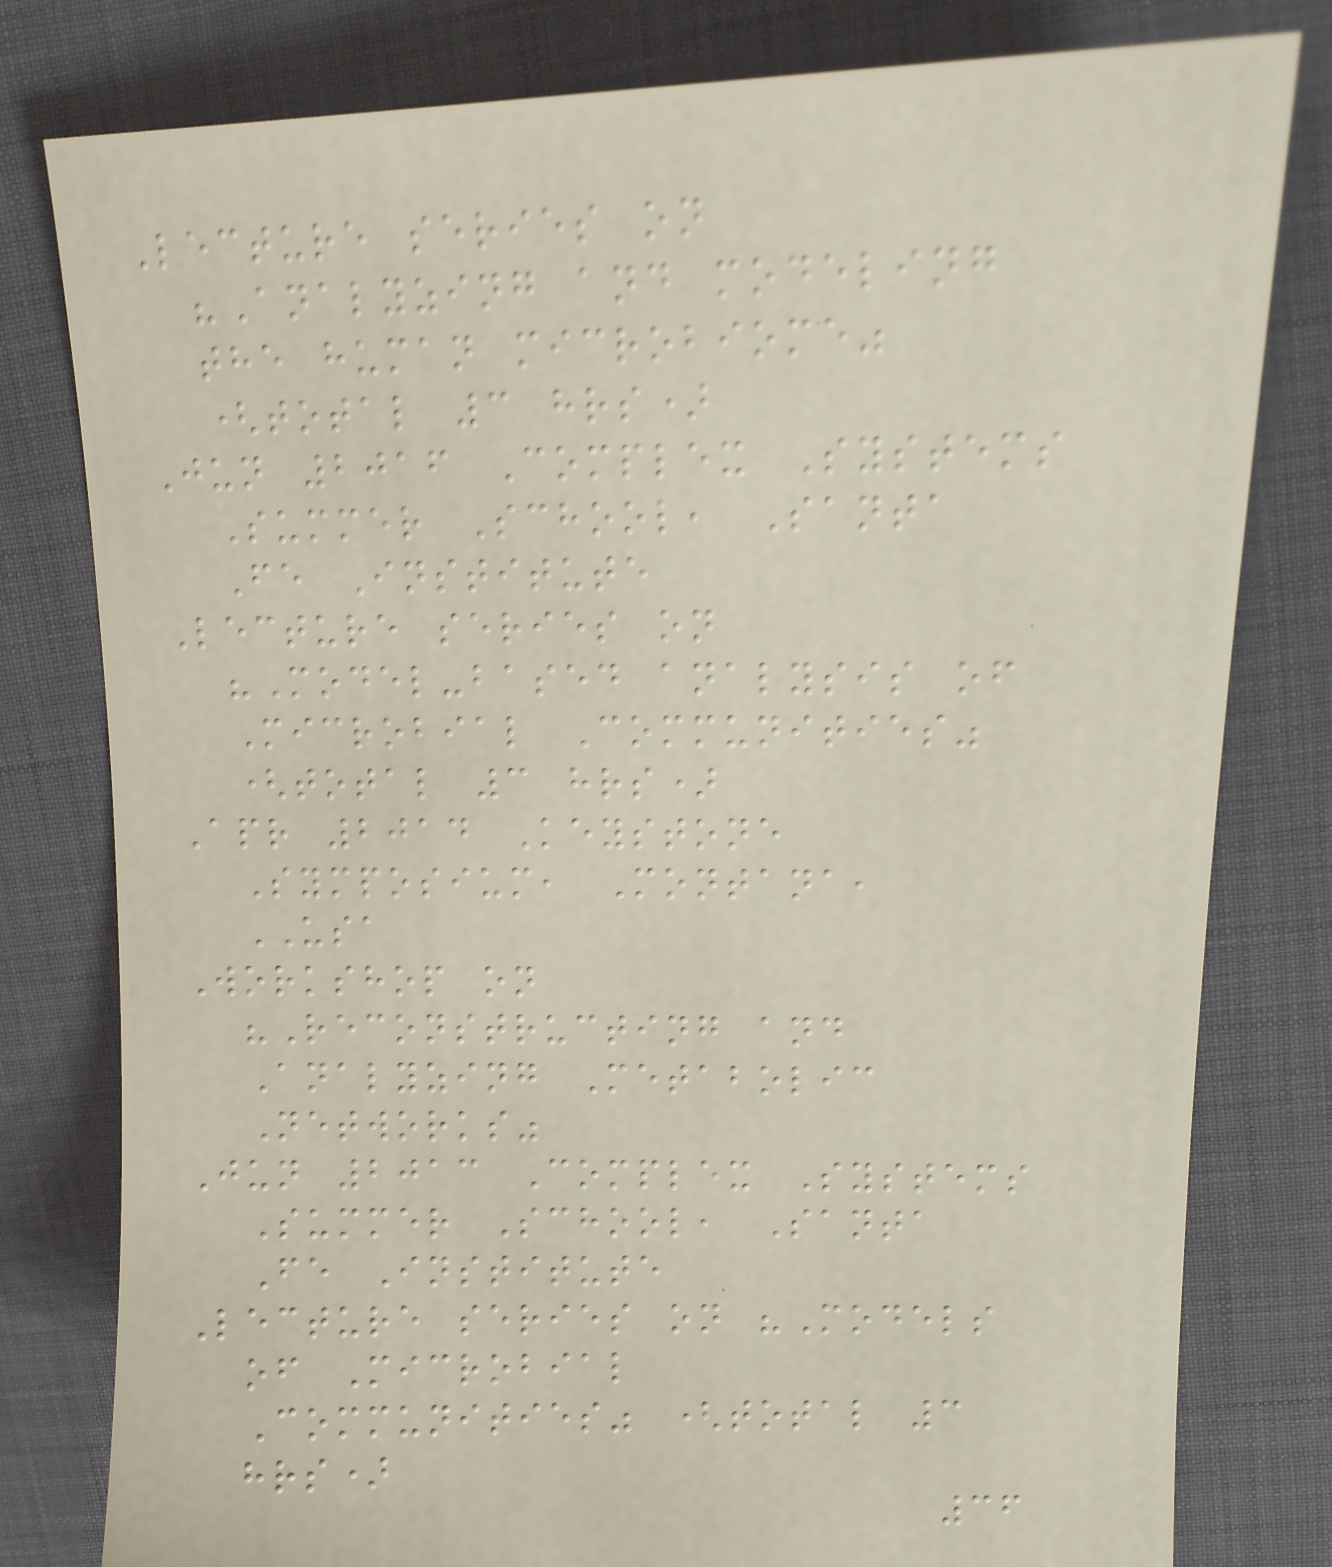Lecture series on
"Analyzing and modeling
the human microbiome"
(total 3 hrs)
Jun 2016 Complex Systems
Summer School, Santa
Fe Institute
Lecture series on
"Model-based analysis of
Microbial Communities"
(total 3 hrs)
Apr 2014 Keystone
Symposium, Montana,
USA
Workshop on
"Reconstructing and
Analyzing Metabolic
Networks"
Jun 2013 Complex Systems
Summer School, Santa
Fe Institute
Lecture series on "Models
of Microbial
Communities" (total 3
hrs)
36
